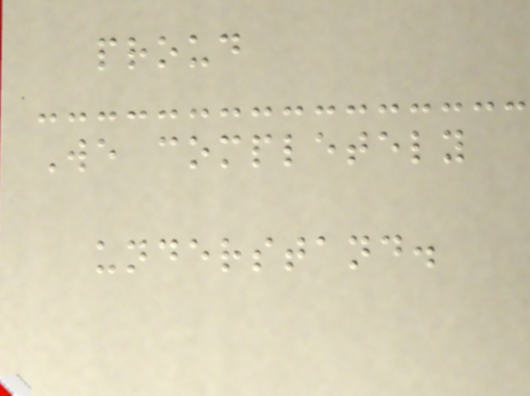proud
We completely
understand.
